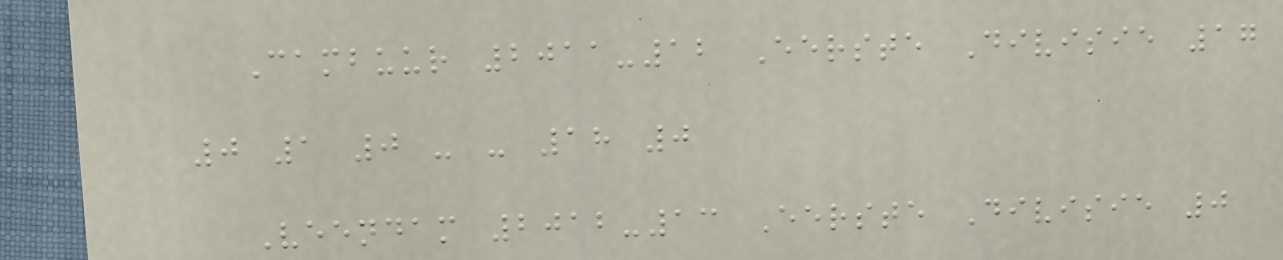Cambuur 2011-12 Eerste Divisie 17
0 1 0 - - 18 0
Veendam 2012-13 Eerste Divisie 0
